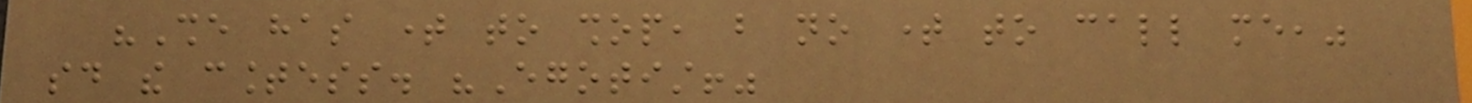"She has time to shop, but no time to call me,"
said the countess. "Egotist!"
